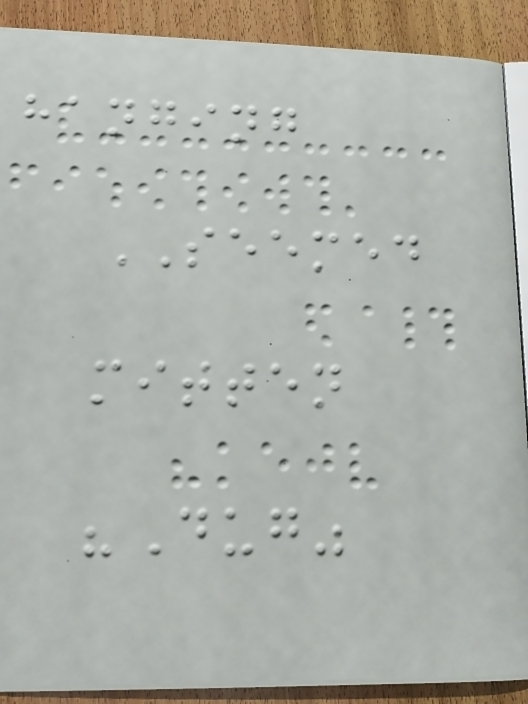hanging
SEEMED
mitten
"Dug"
